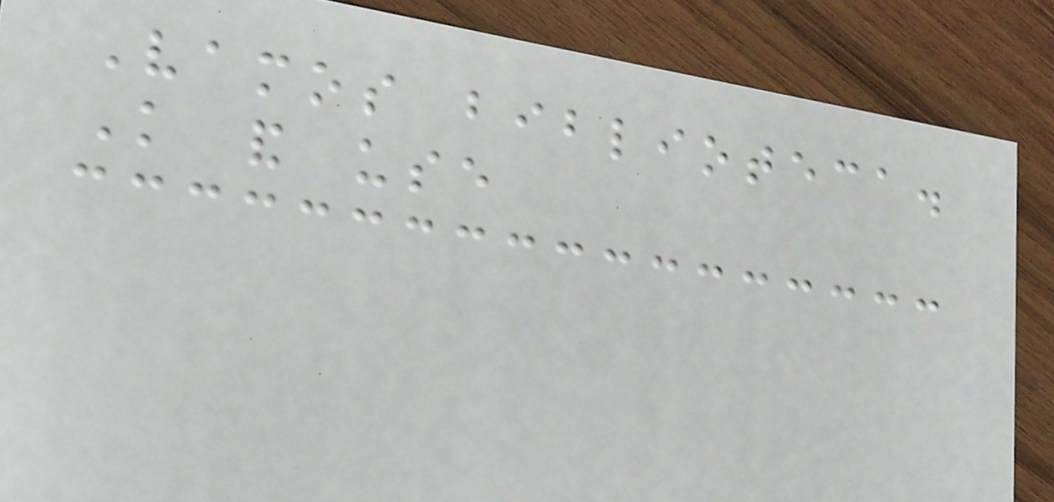Vamos biblioteca.
Knowledge and use
